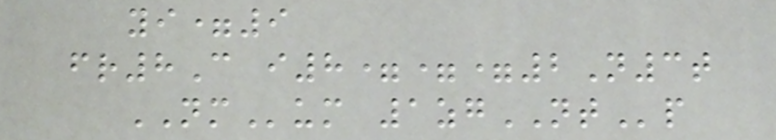yi=9
fr8C i8===2N3t
NMum 1zgNTp
